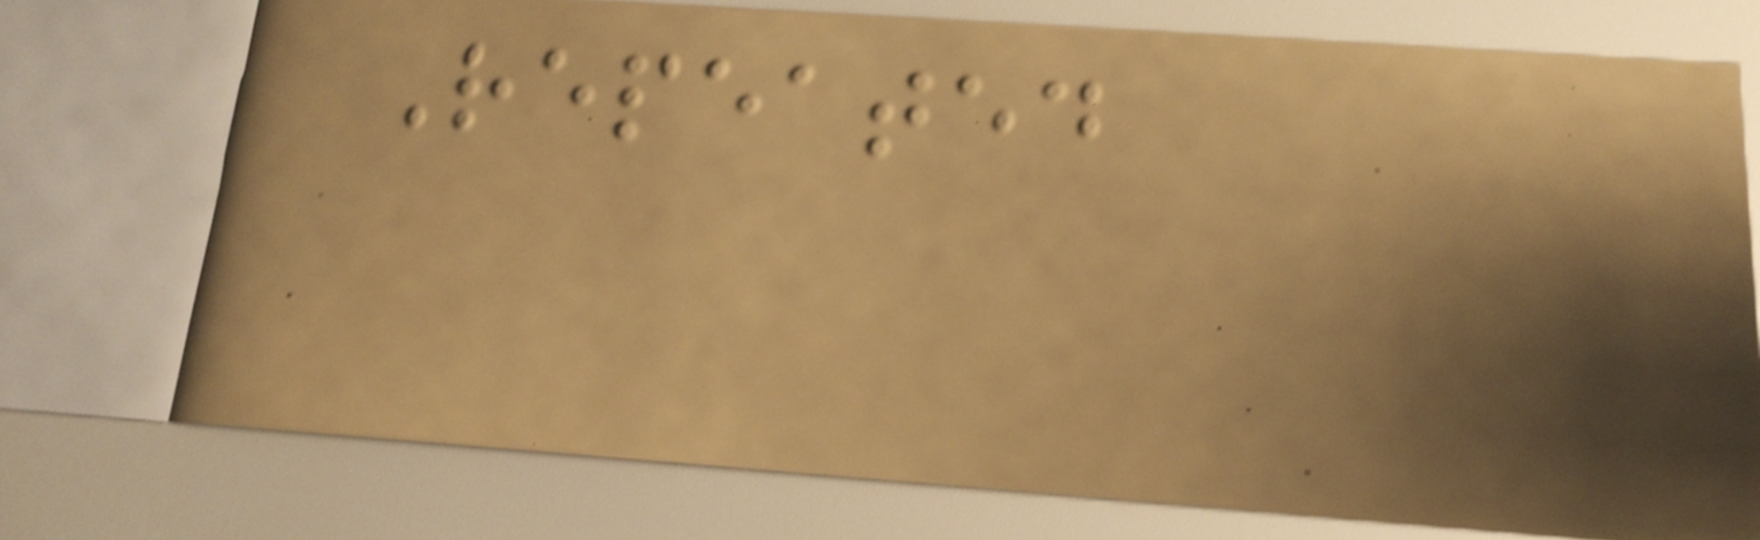Repeated
